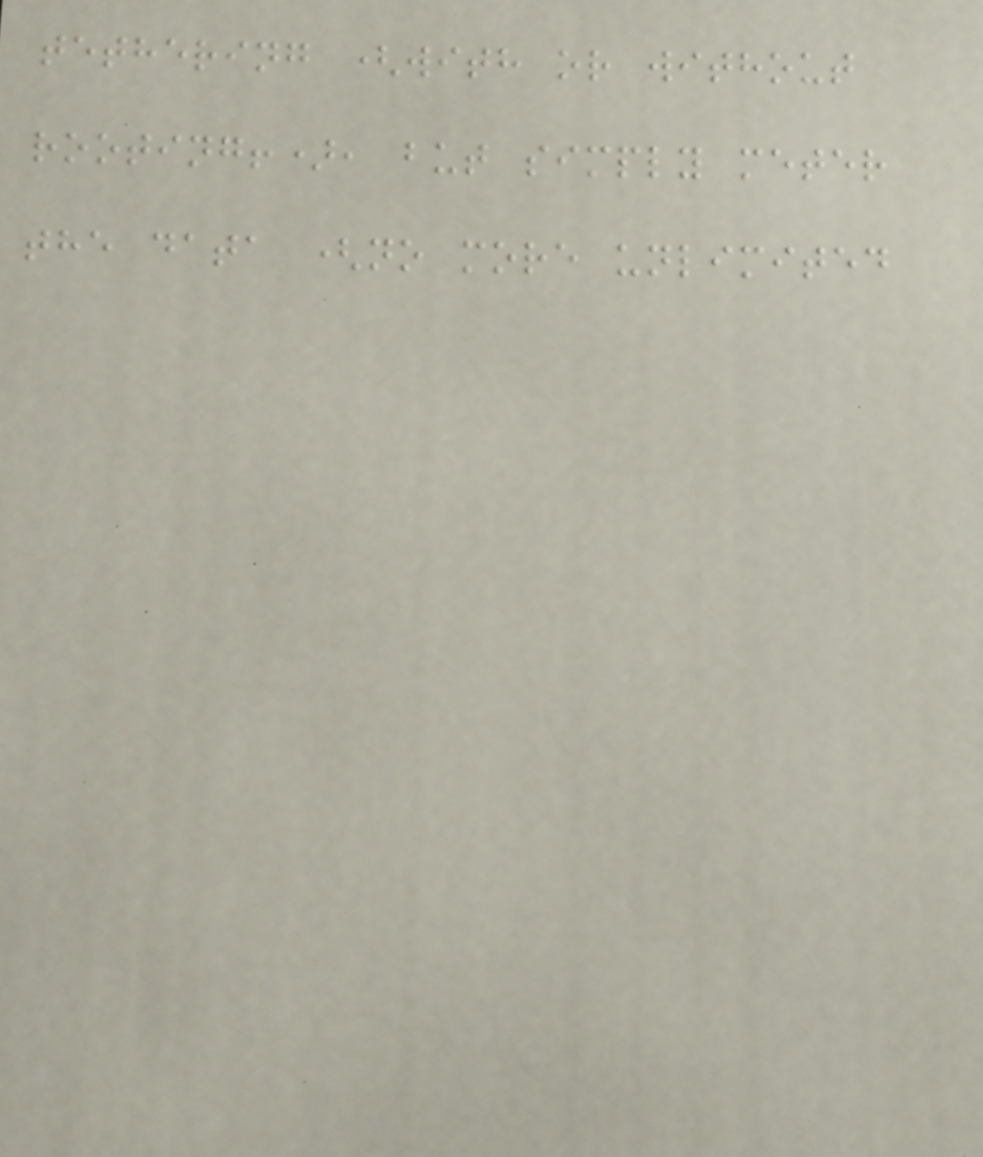tethering (with or without
rooting!), but simply meter
the data (no more unlimited
